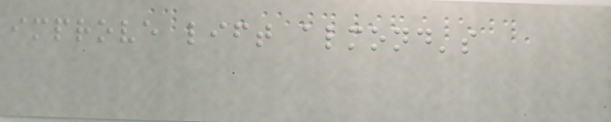improve lift almond's
